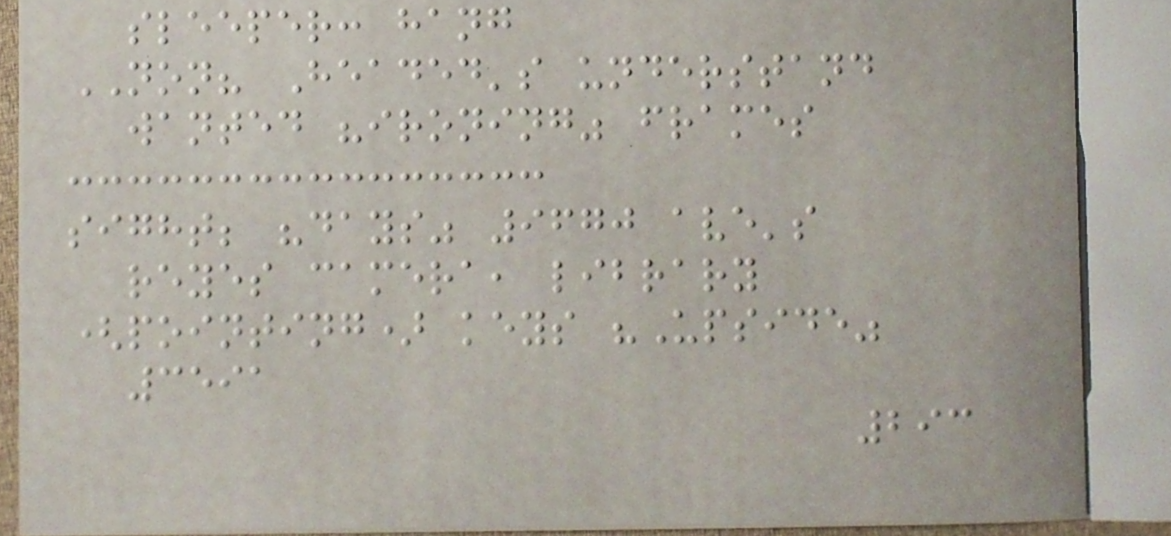sleeper: hang
NON? Headed's understand
wanted "ironing" frames
sight; "days" 9670 ave's
reyes camera, library
(pointing) keys "Upside"
3591
293
